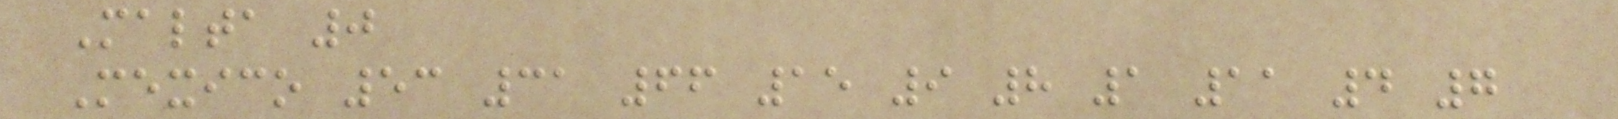Malta 0
Mexico 53 31 66 15 9 8 1 11 4 7
